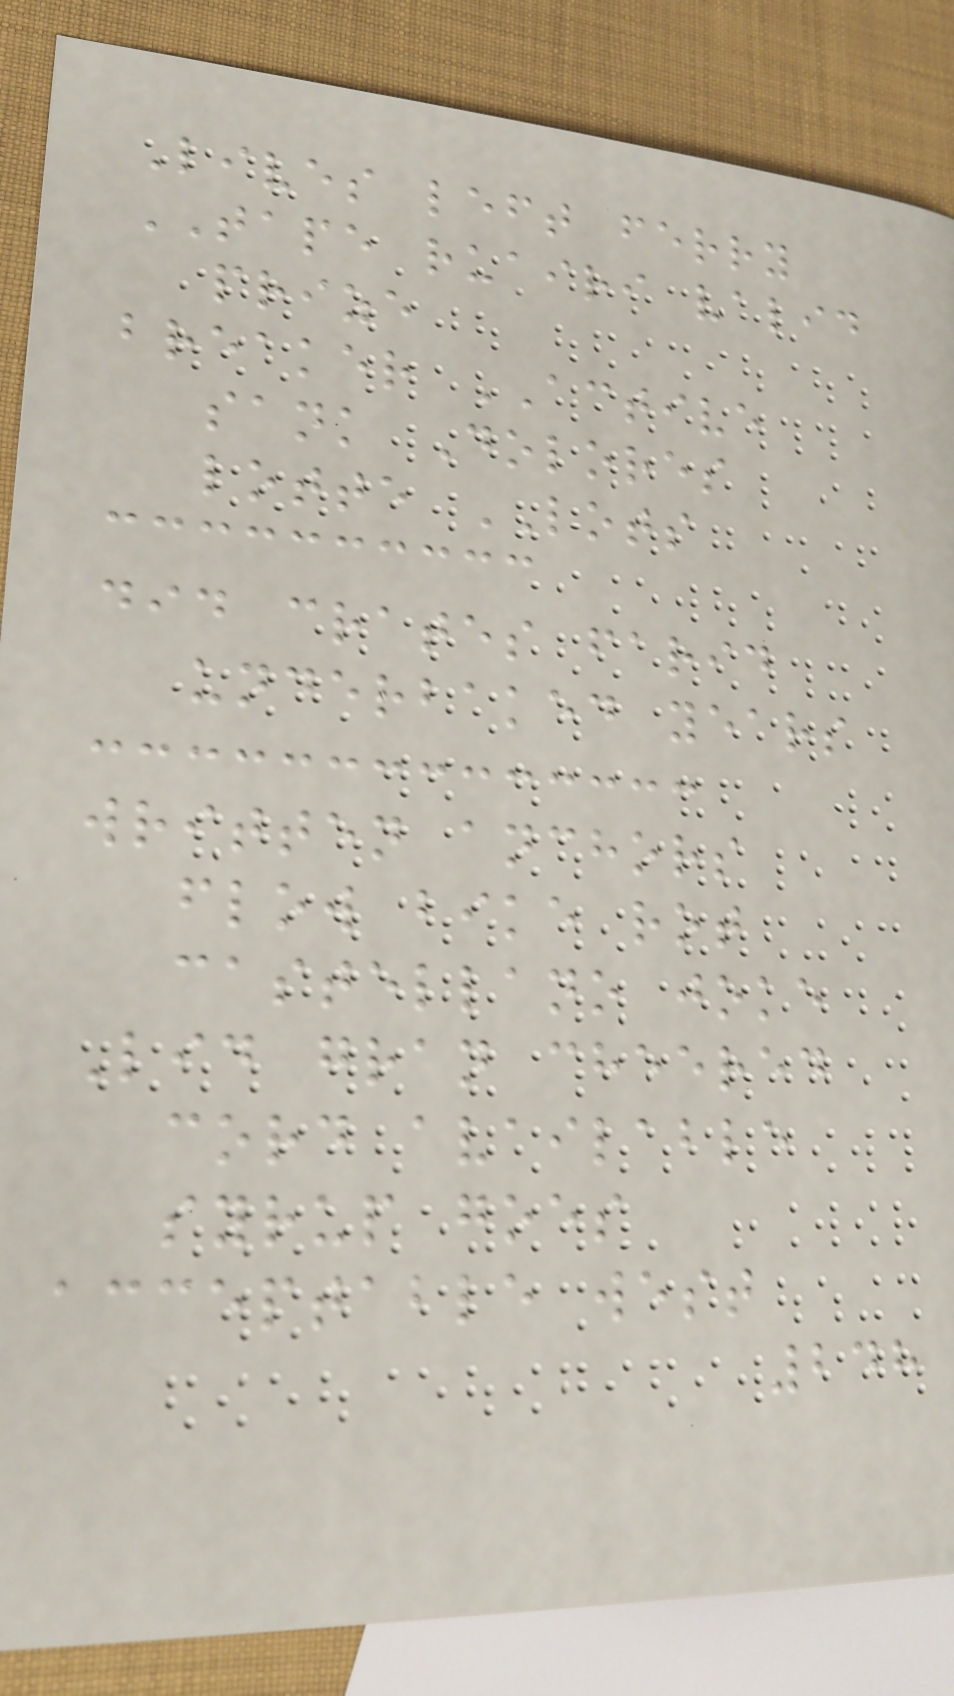Lives left ferry
TAPE ruairi valid
prize
breaker ACTIVE
sank Dolores
lotte LOTS
did crates farid
underbaked years
written anchors
flow bike rot
castellano joke
Lid gran cheered
cord available
syrup goes
acceptable west
248
